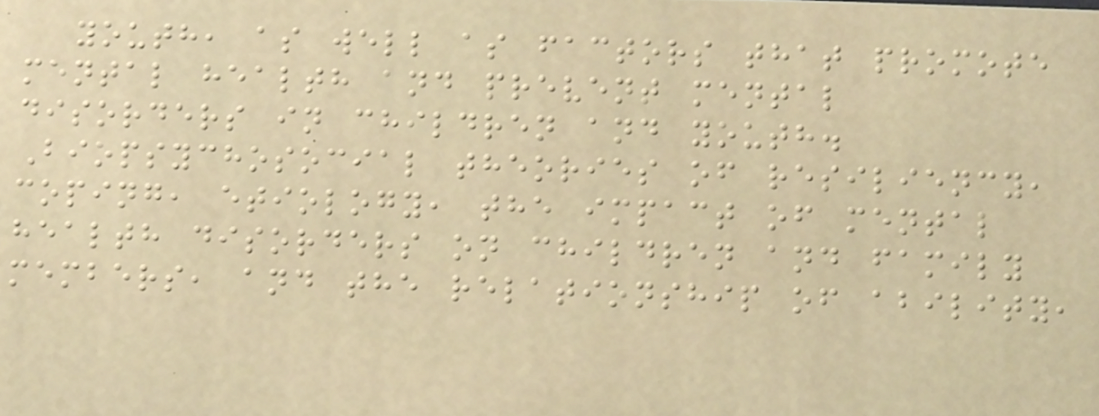youth, as well as factors that promote
mental health and prevent mental
disorders in children and youth.
Biopsychosocial theories of resiliency,
coping, etiology, the impact of mental
health disorders on children and family
members, and the relationship of ability,
